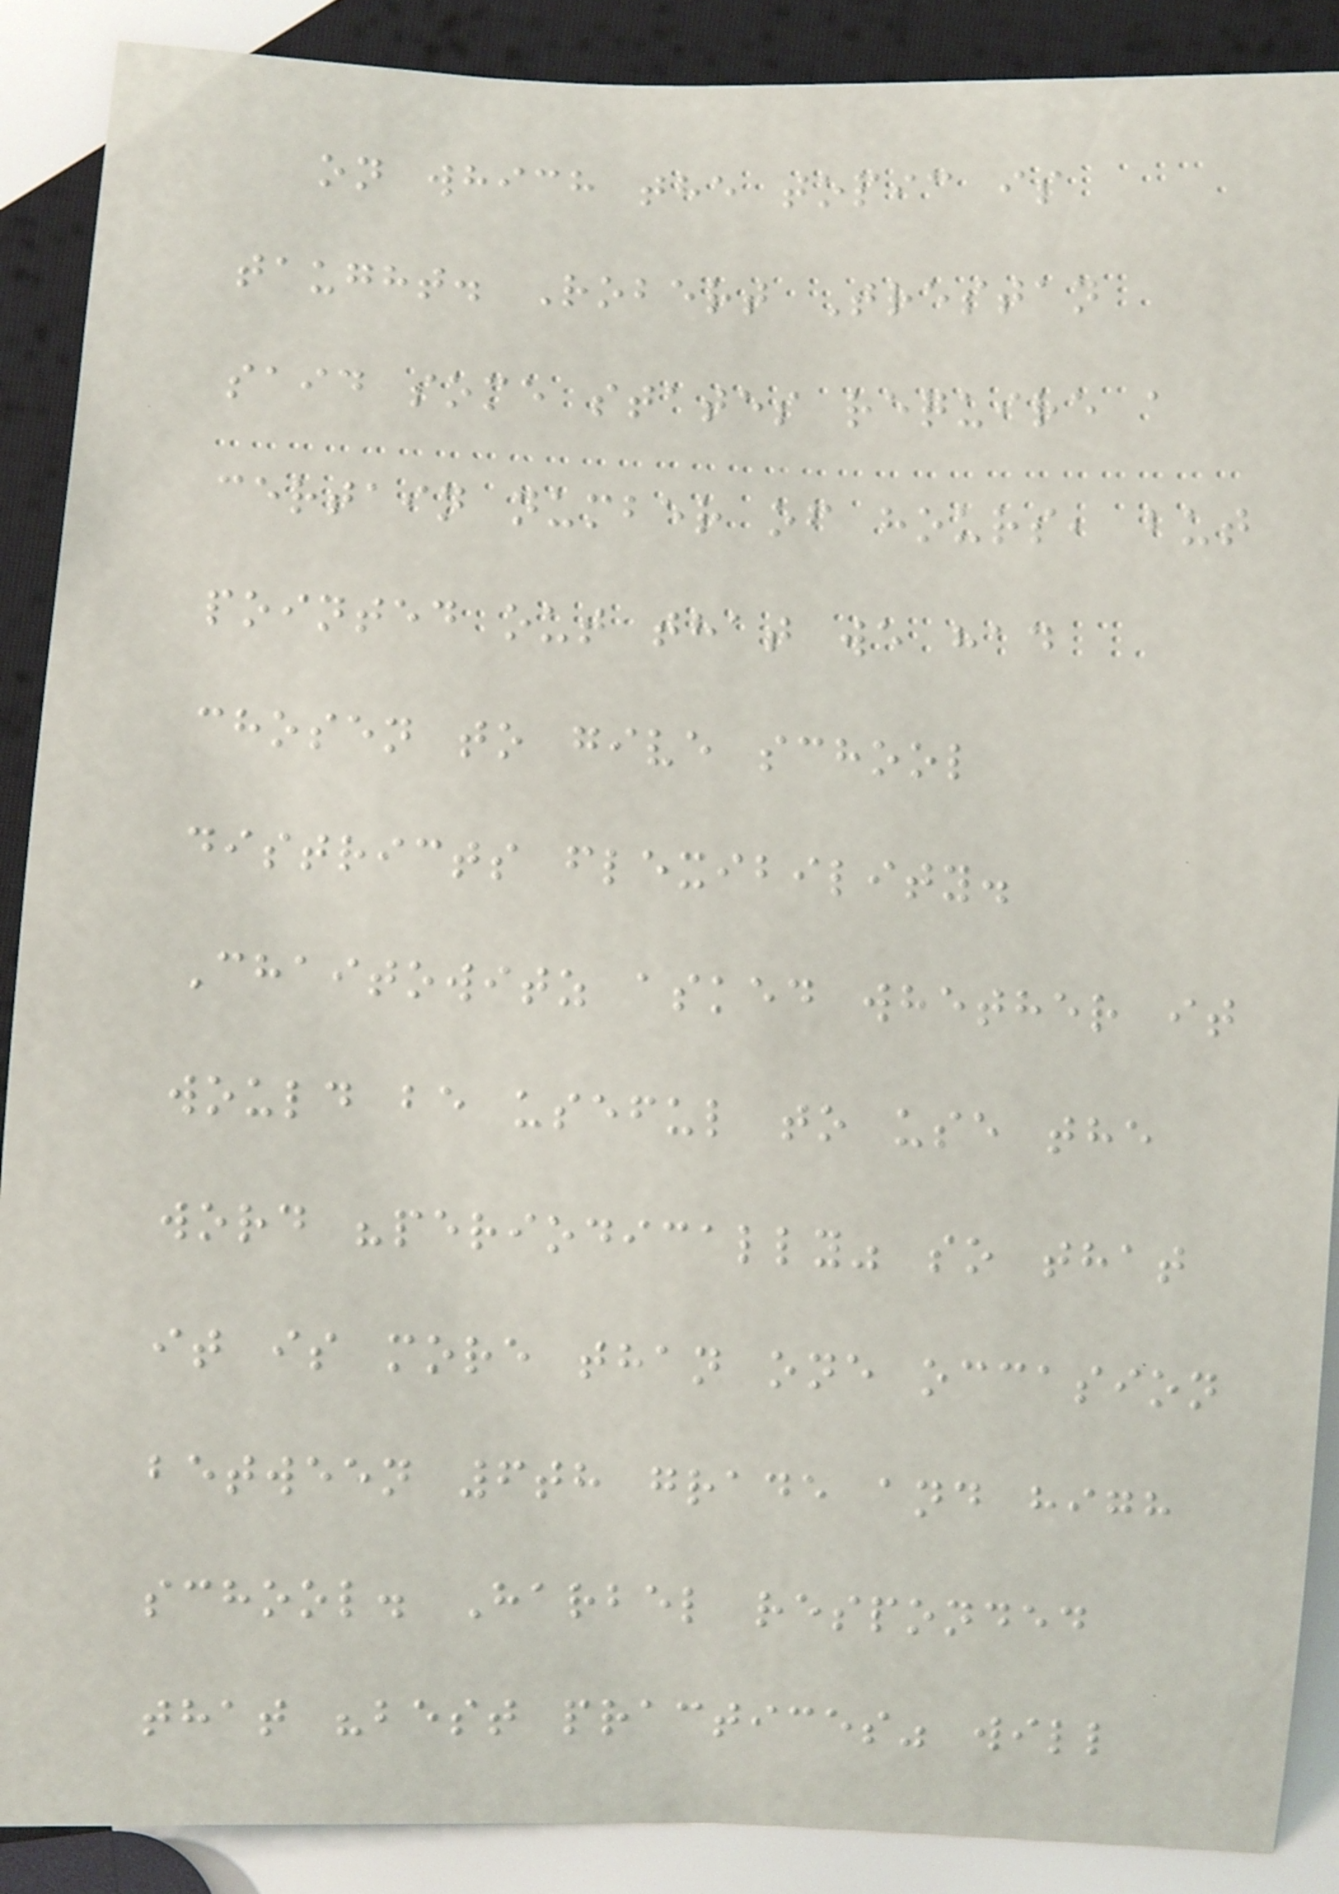on which the topic is
taught. Robert Trestan
said some states require a
certain number of hours, but
pointed out that we had
chosen to give school
districts flexibility.
Chaitowitz asked whether it
would be useful to use the
word "periodically" so that
it is more than one occasion
between 6th grade and high
school. Harbel responded
that "best practices" will
